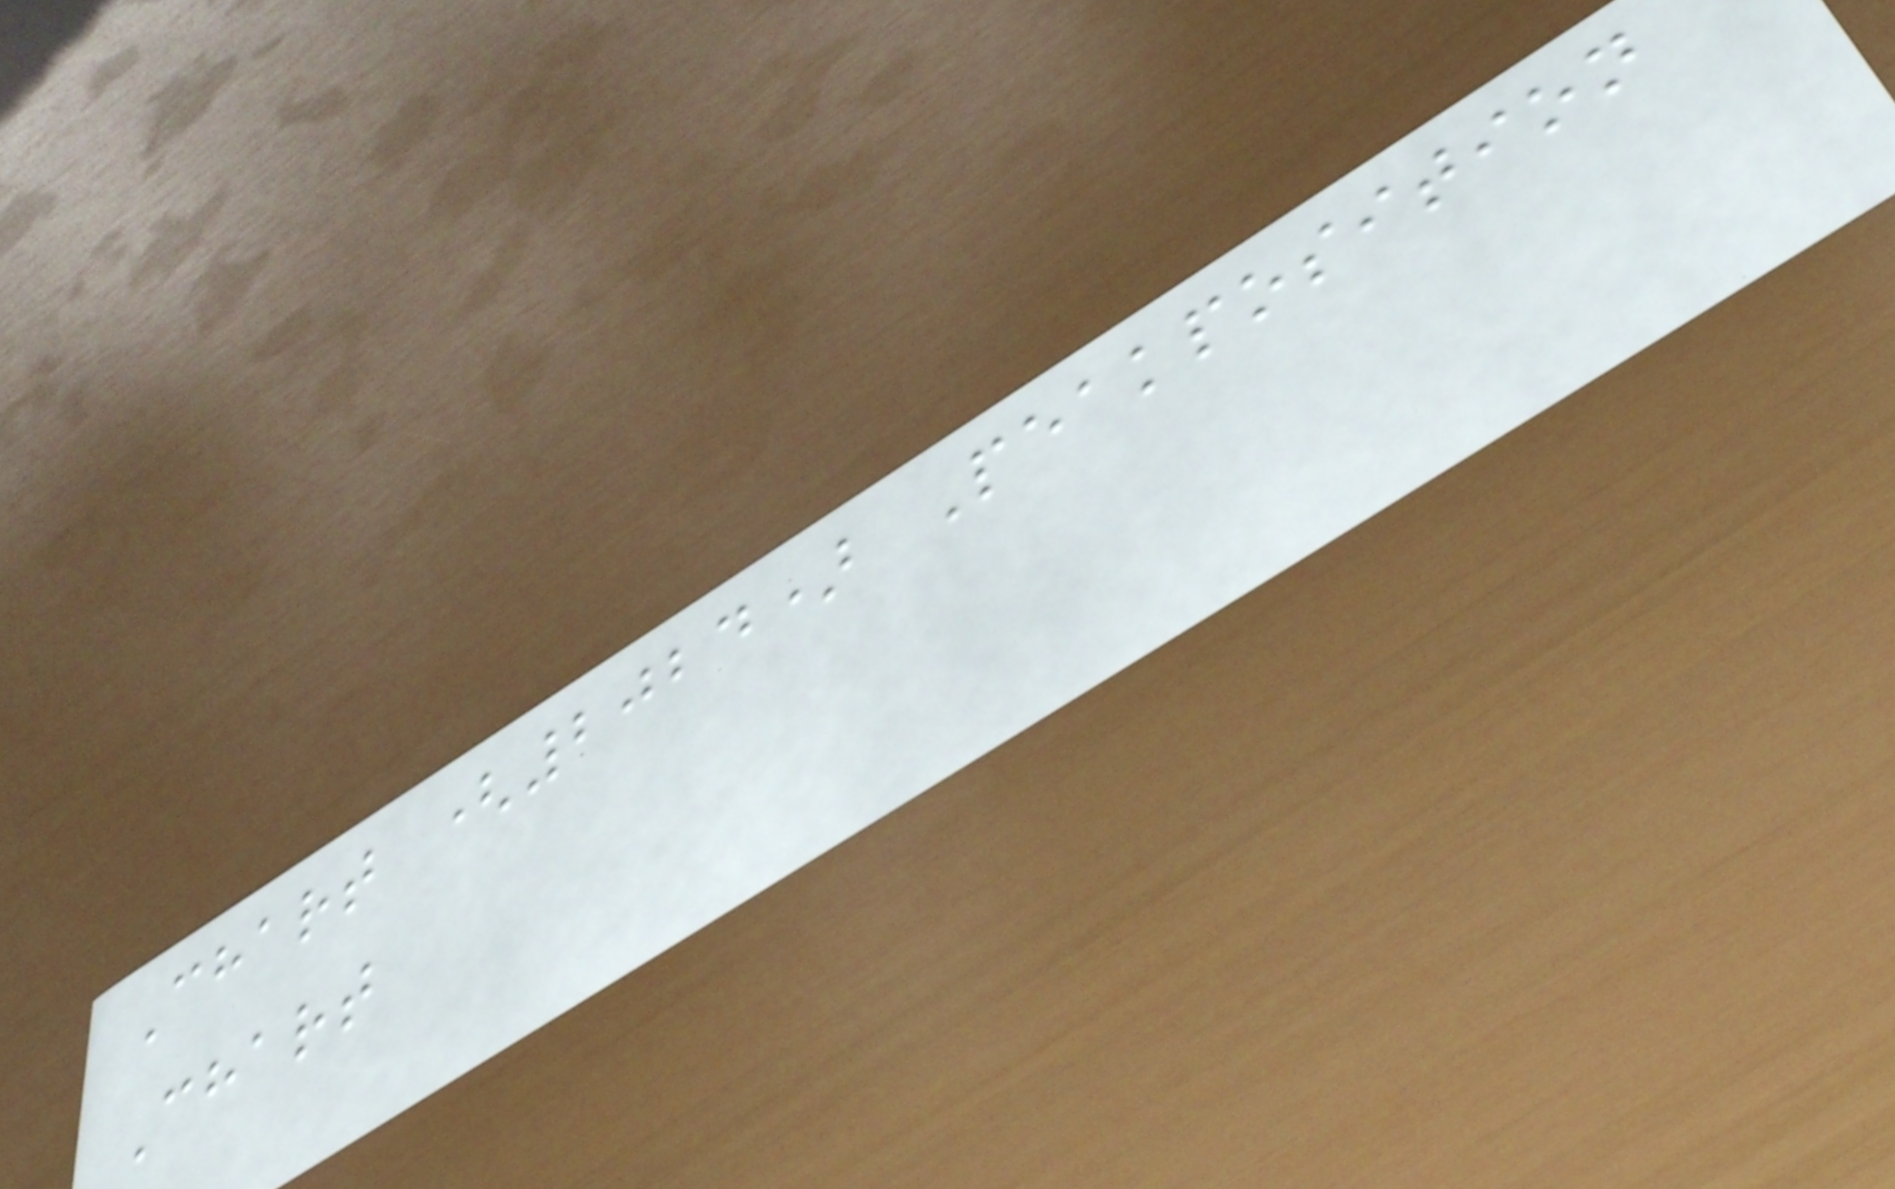Chart (2024) Peakposition
Chart
